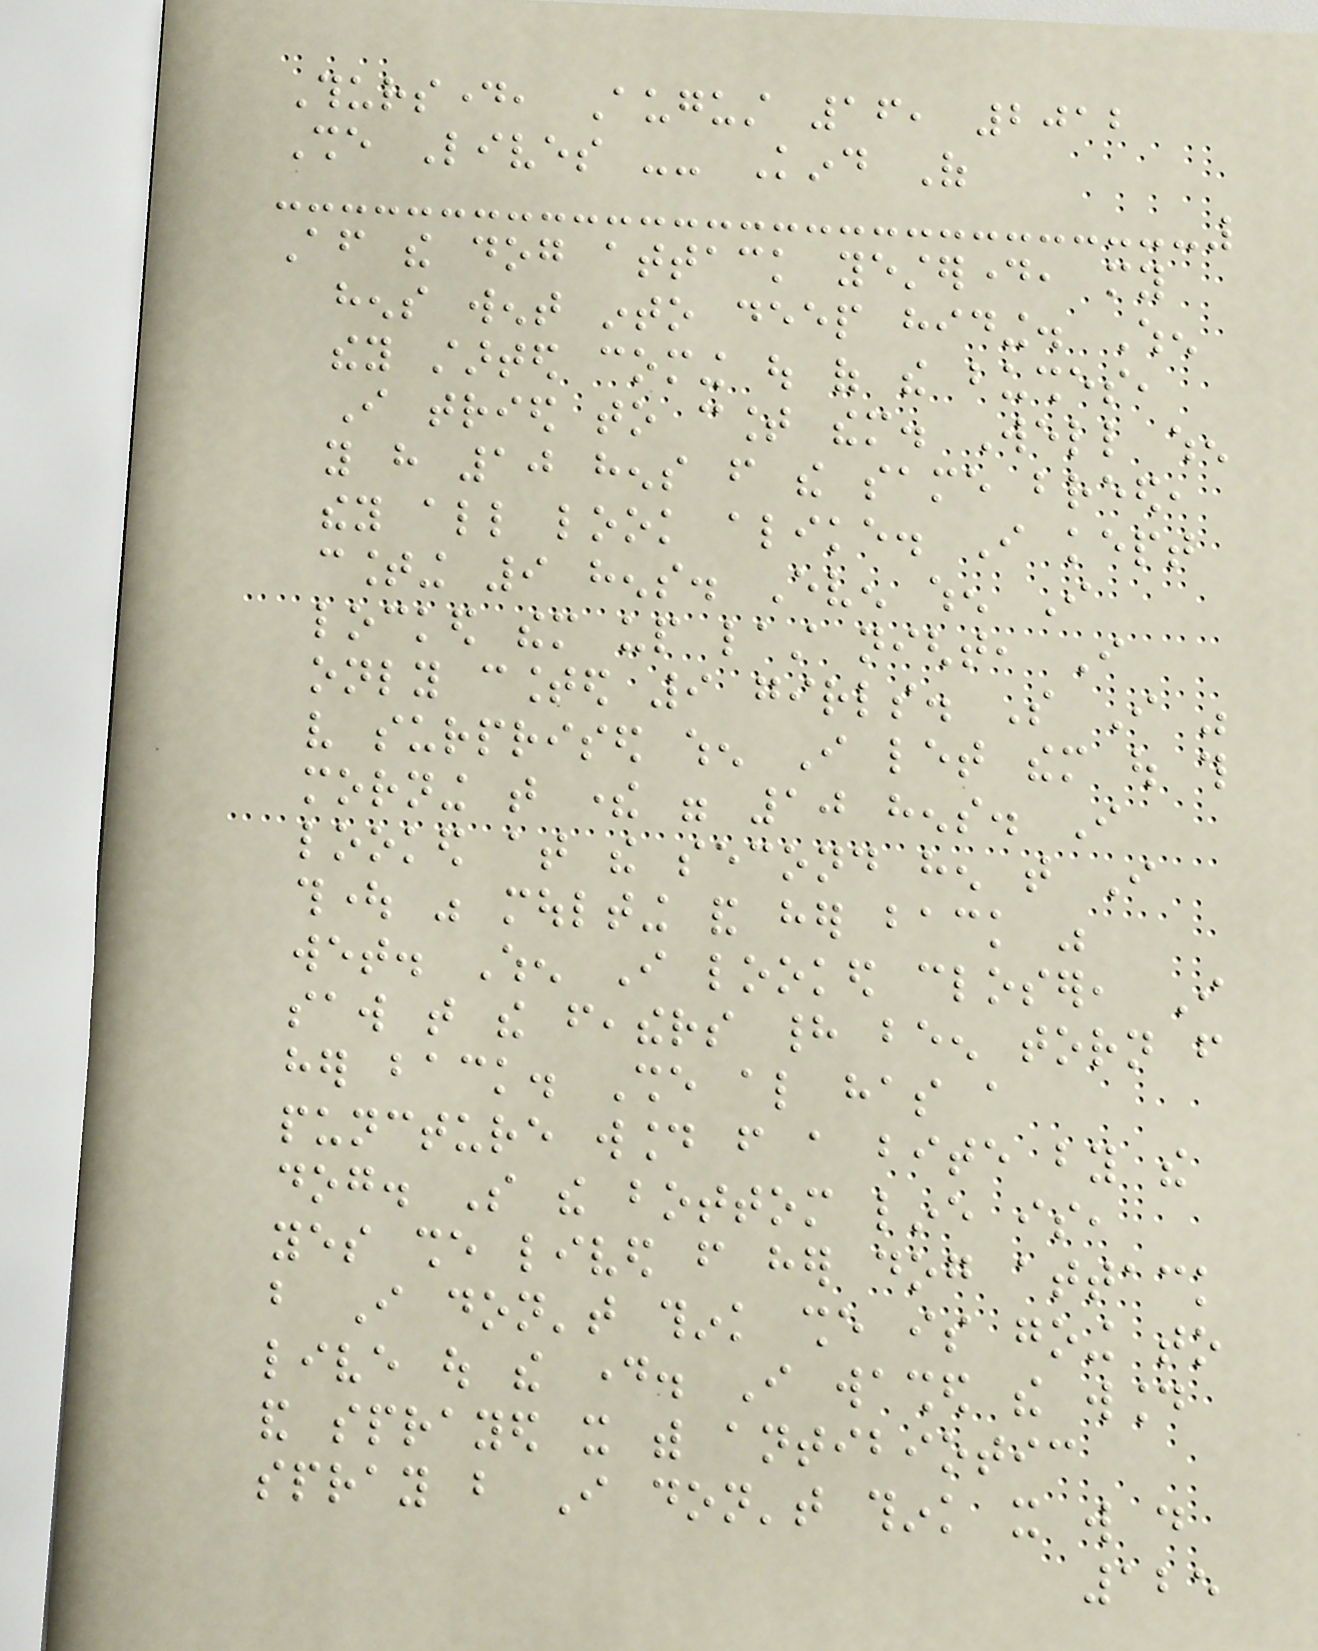Thursday, August 16, 2012
She Lives -- Kind Of
After the dog attack yesterday, my
hens went into deep hiding. When
they started coming out of the bushes,
I tried to count them. Well when
you have 10 hens from the same breed,
they all look alike. I kept
counting 9 hens. Even when I
locked them up last night, I
only counted 9 girls. So I was
very surprised when I let them out this
morning that there were 10 hens. I
looked at the second hen that I
thought was moulting and her back was
wet. When I looked closer, I
saw that the feathers had been torn from
her back. She also has a
puncture wound from a bite by the
dog. So the bottom line is,
yes she lived from her dog attack
but I don't think she is going to
live out the day. I washed the wound
and sprayed it with antibiotic
spray but I don't think it will do
125
